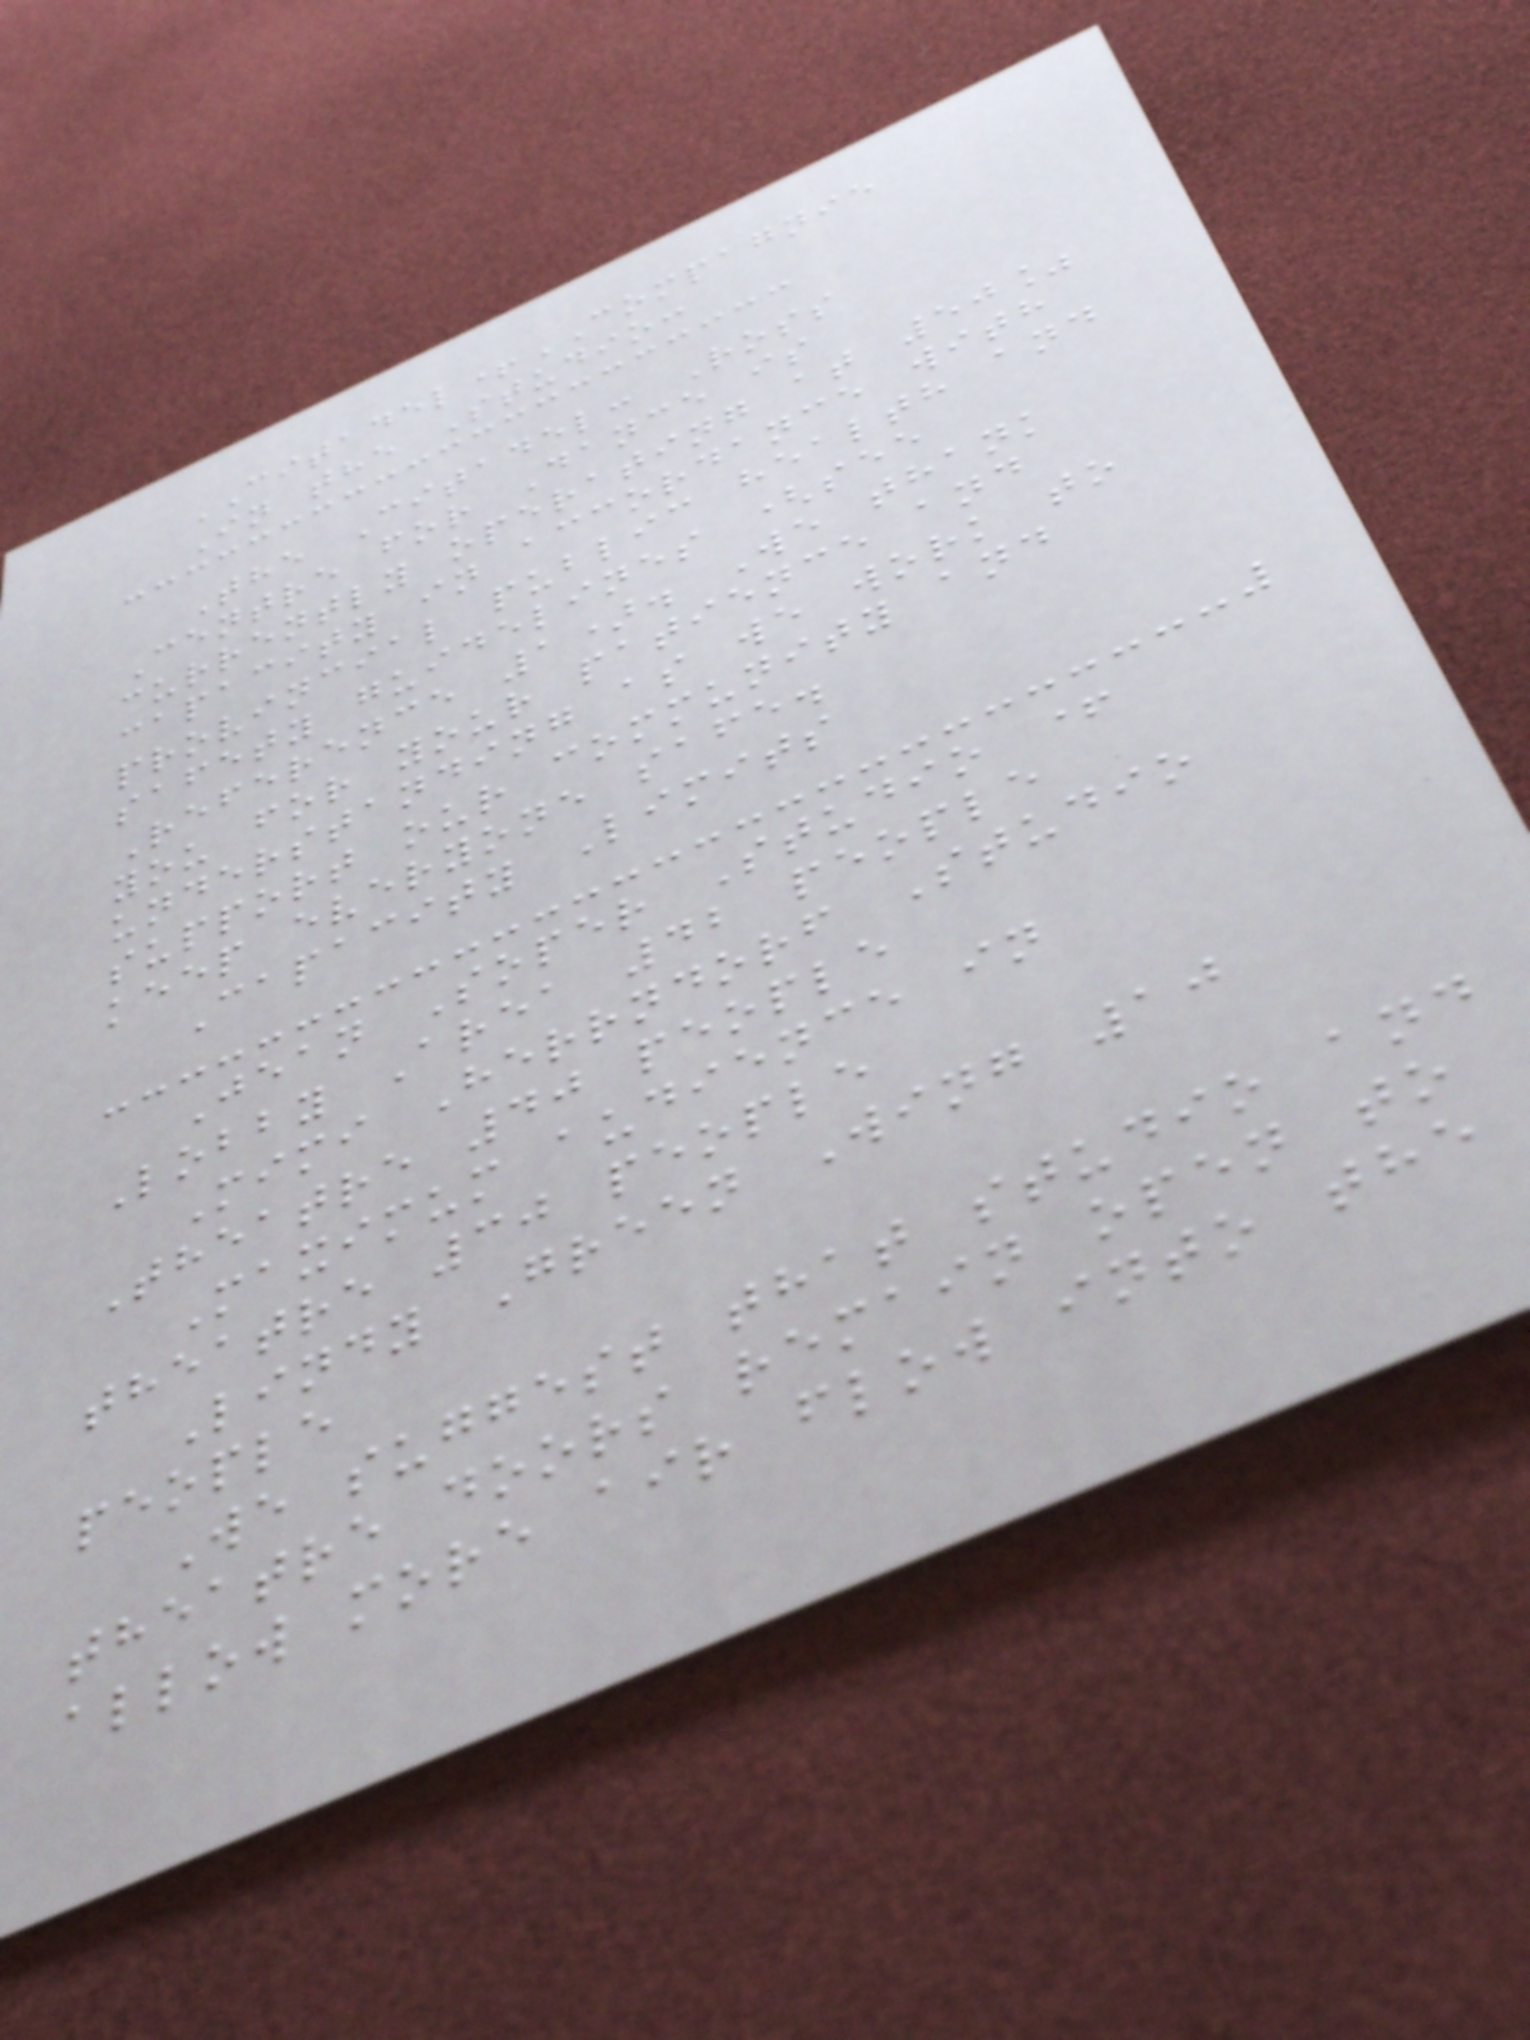CITADEL+COMPAGNIE
In the Studio:
The Citadel: Ross
Centre for Dance is
currently operating at 50%
capacity in accordance with
provincial public health and
safety guidelines (see
Reference 1). We thank
you for your patience and
understanding as we work to
support our community and
keep everyone safe.
Capacity Limits
Jean Soper Studio +
Lobby Area 42 people
Mimi Herrndorf Studio
Theatre 40 people
Maximum audience in
theatre 30 people
Lindy Green Wing 10
people
We suggest that studio and
theatre doors remain open to
allow more air flow into the
